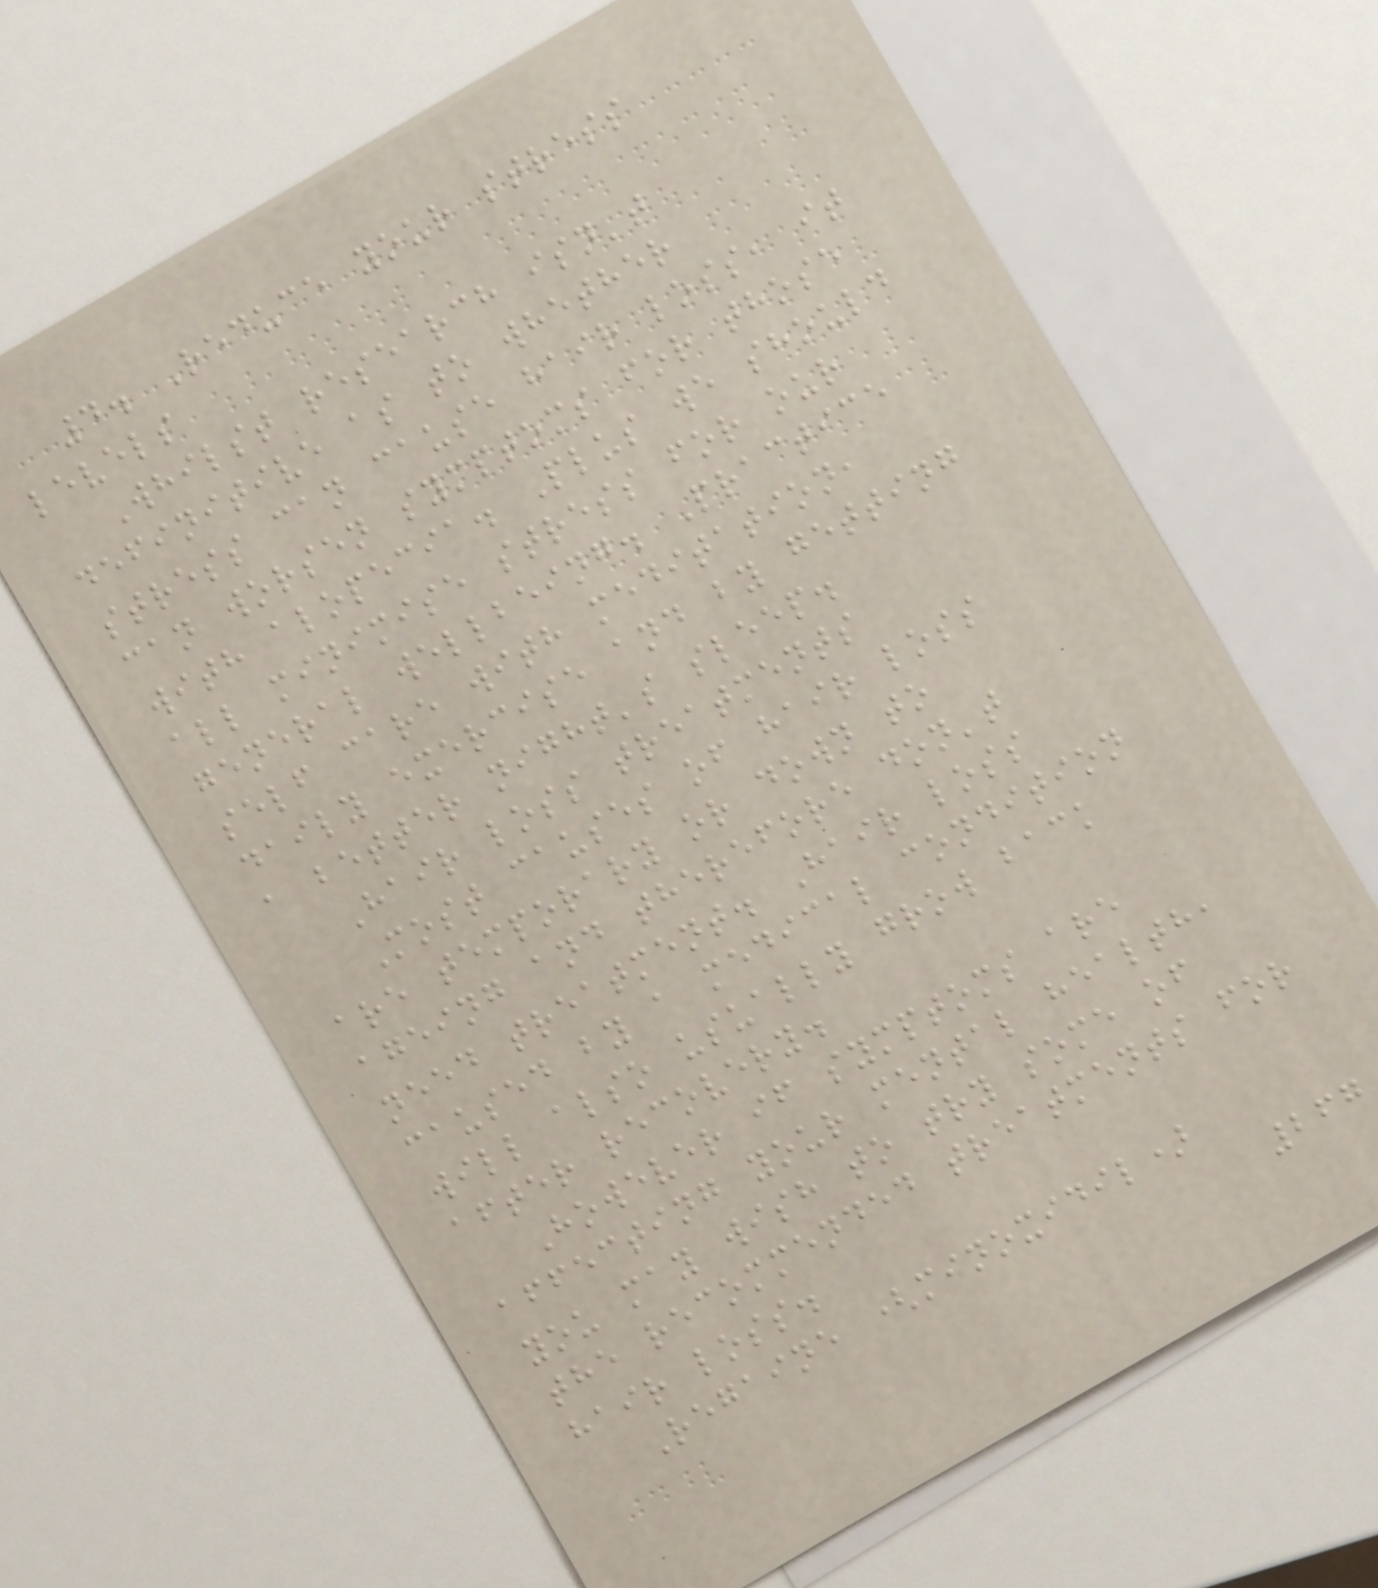4. Reduce your stress
levels
Whilst research isn't
definitive as to whether
stress can cause hair loss, it
can worsen symptoms for those
with alopecia. Plus we should
all minimise stress for our
general wellbeing. Practice
self care with meditation,
daily exercise and by getting
a better night's sleep.
Hair loss treatments
Most causes of hair loss
are temporary or down to
ageing and therefore don't
need treatment. Hair loss
caused by a medical condition
will also usually grow back
after recovery.
However if symptoms are
affecting your mental health,
you may wish to try some of
the recommended treatments for
hair loss.
Regaine (minoxidil)
267
